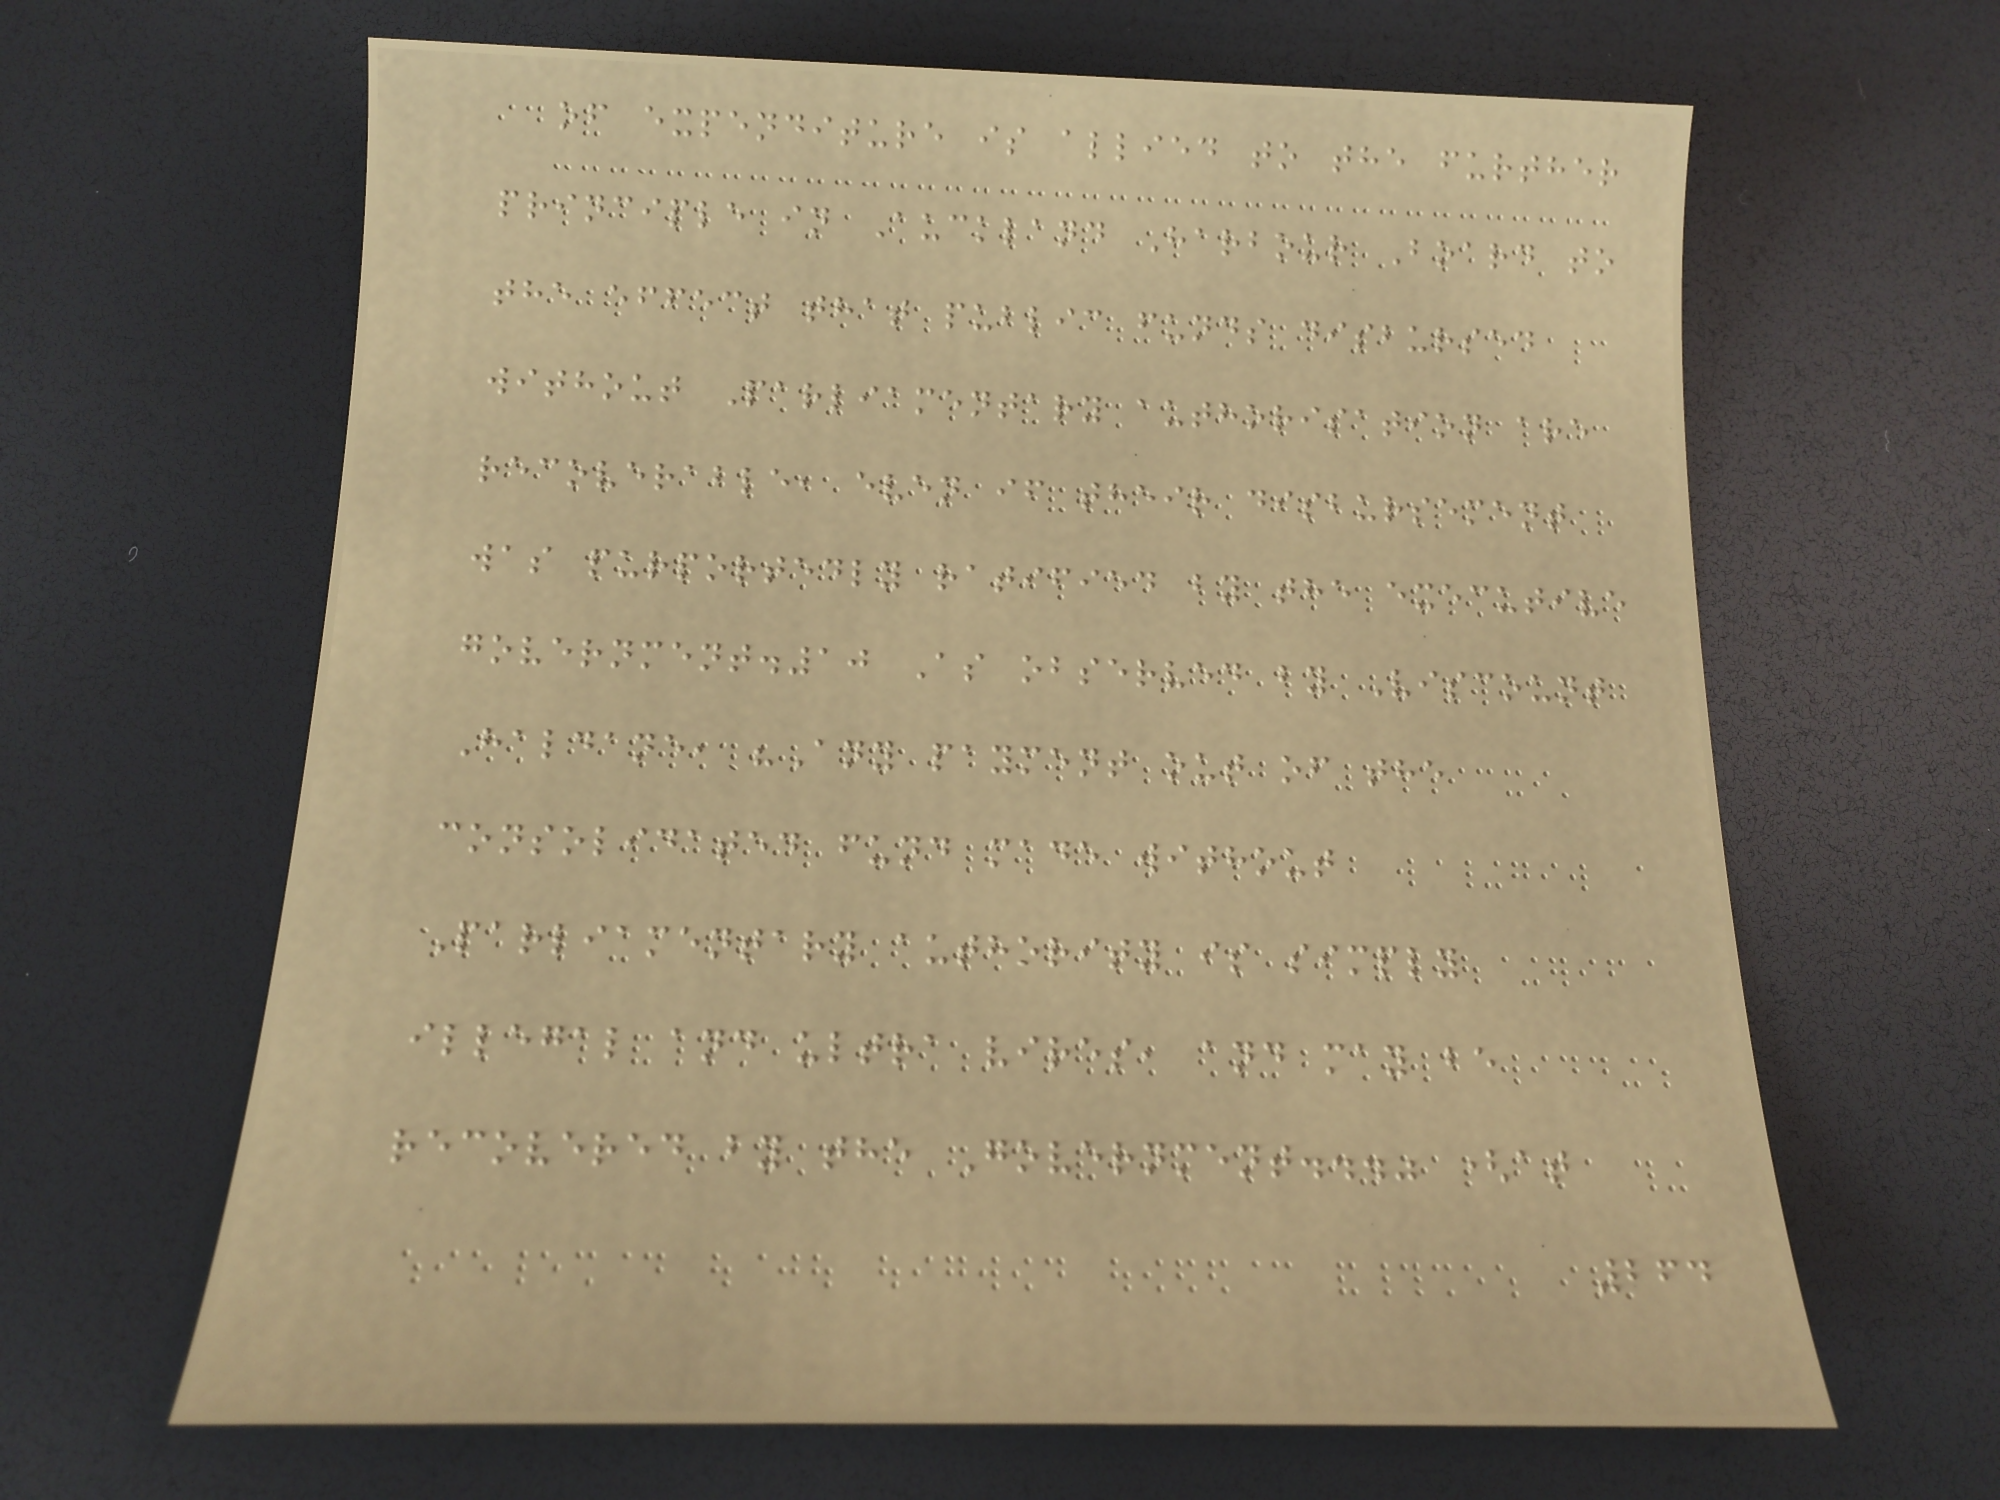of expenditure is allied to the further
principle in Auckland Harbour Board to
the effect that public funds disbursed
without Parliamentary authorisation are
recoverable, even if their disbursement
was purportedly ratified by the executive
government.10 As observed by Viscount
Haldane, "Any payment out of the
consolidated fund made without
Parliamentary authority is simply
illegal and ultra vires, and may be
recovered by the Government..." (at
264
